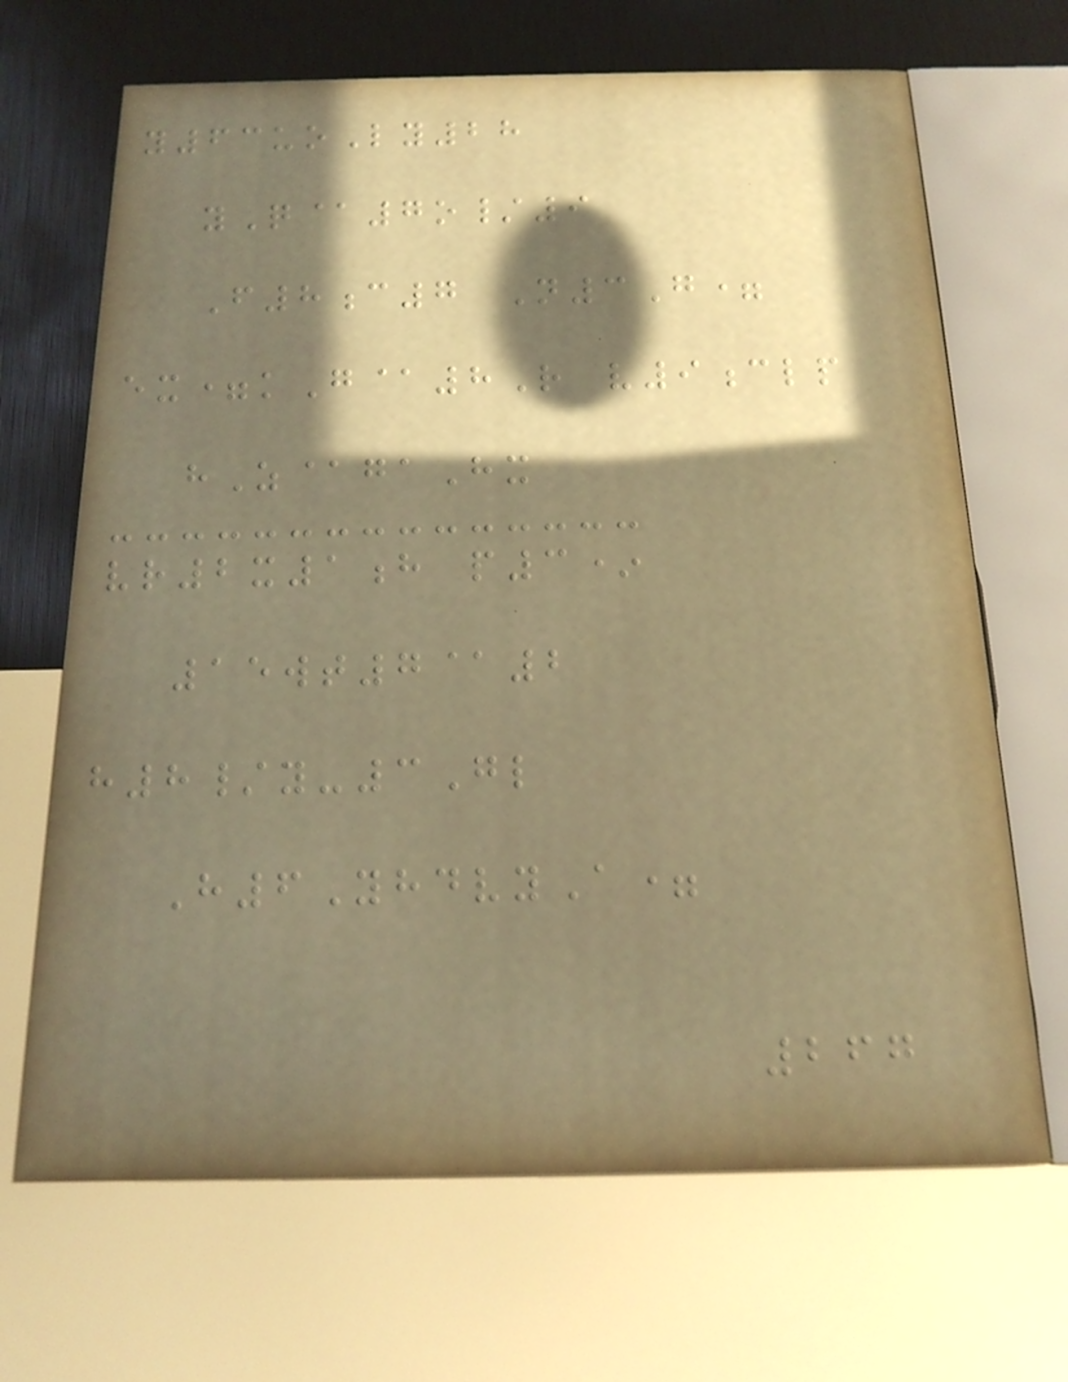y63uoLy28
yQ@7o/9
F8c7 N3G=
ex=kG@8R v9clp
hZ@gaHx
vr2x1h p3*
15wt7@2
h8/y-3Gl
H6YhdvyA=
267
